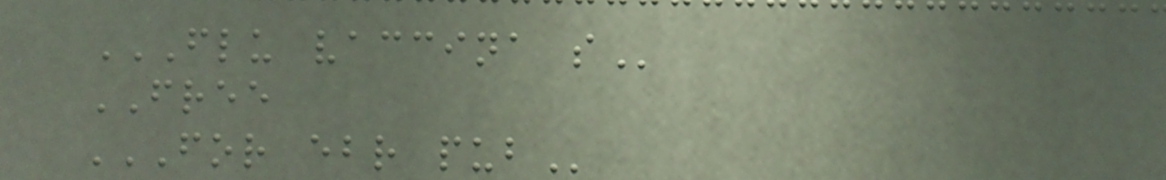FLU VACCINA S
FREE
FOR EBR PUB
